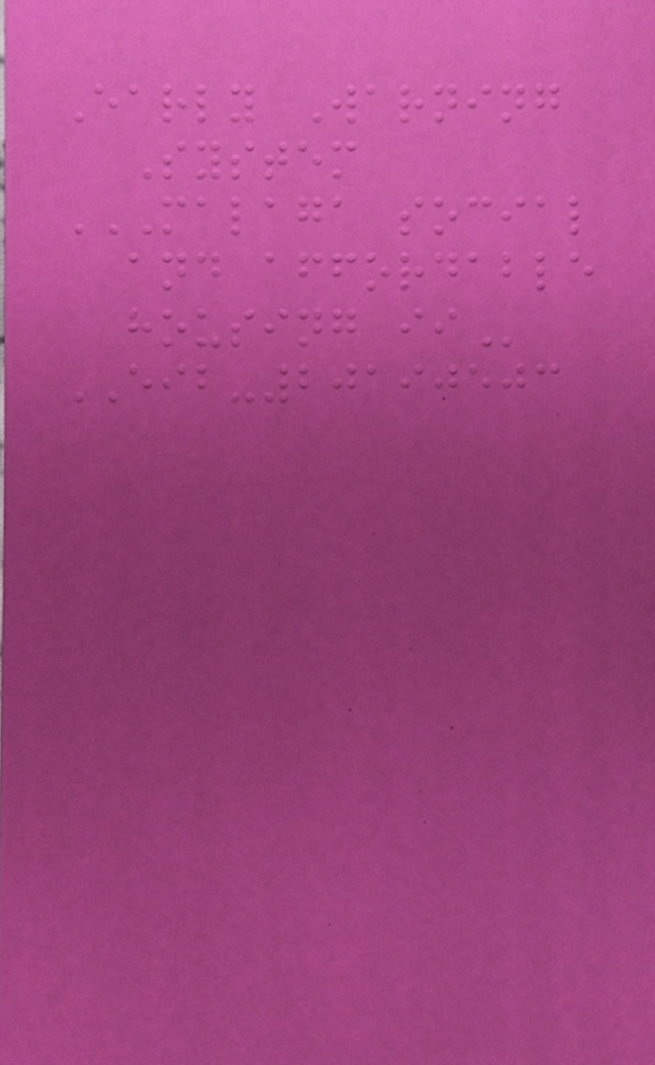Early Warning
System
MALAGA SOCIAL
AND AFFORDABLE
HOUSING II
EIB-20190503
